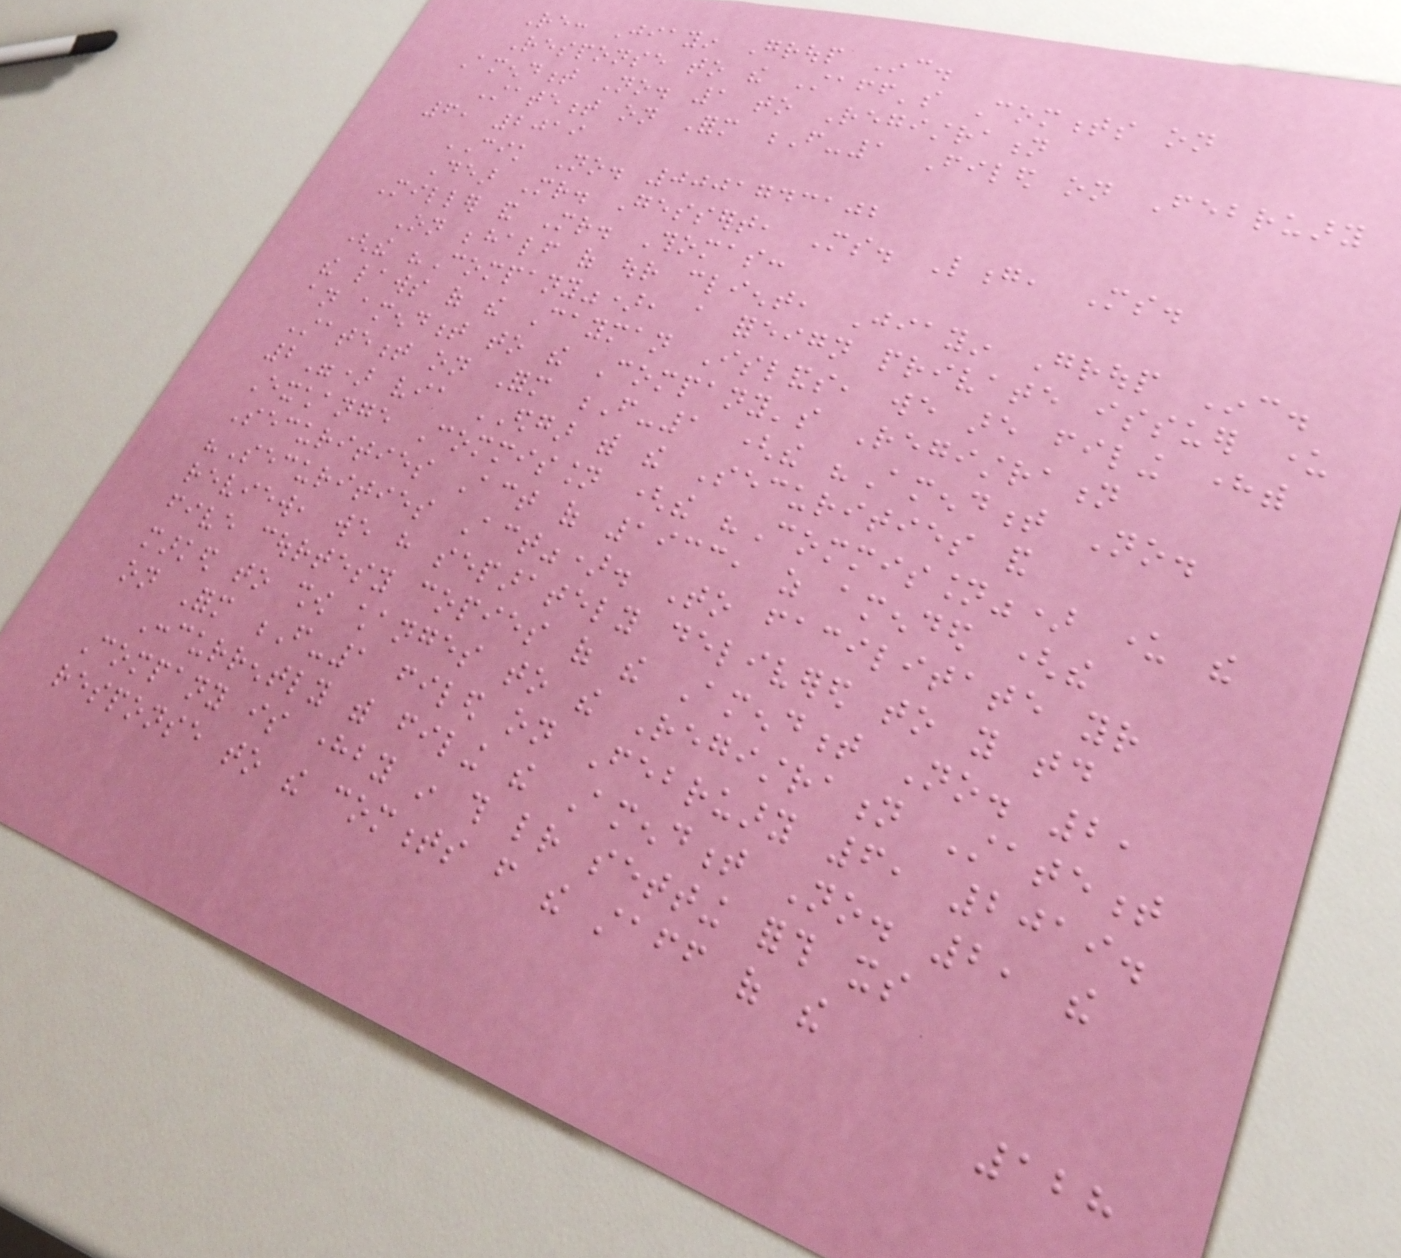Re: Jiayin Group Inc.
Response to the Staff's Comments on
Amendment No. 1 to Registration
Statement on Form F-1 Filed on February
6, 2019
CIK No. 0001743102
Dear Mr. Gessert, Ms. Long, Ms.
Miller and Mr. Thomas:
On behalf of our client, Jiayin Group Inc.
(the "Company"), a foreign private issuer under
the laws of the Cayman Islands, we are filing herewith
an amendment to the Company's Registration
Statement on Form F-1 (the "Amendment No.
2") via EDGAR with the Securities and
Exchange Commission (the "Commission") under the
Securities Act of 1933, as amended (the
"Securities Act"). To facilitate your
review, we have separately delivered to you today
five courtesy copies of the Amendment No. 2,
marked to show changes to the Registration Statement
on Form F-1 filed on February 6, 2019.
Concurrently with filing the Amendment No. 2, the
Company is hereby in this letter setting forth its
response to the comments from the staff of the
128
